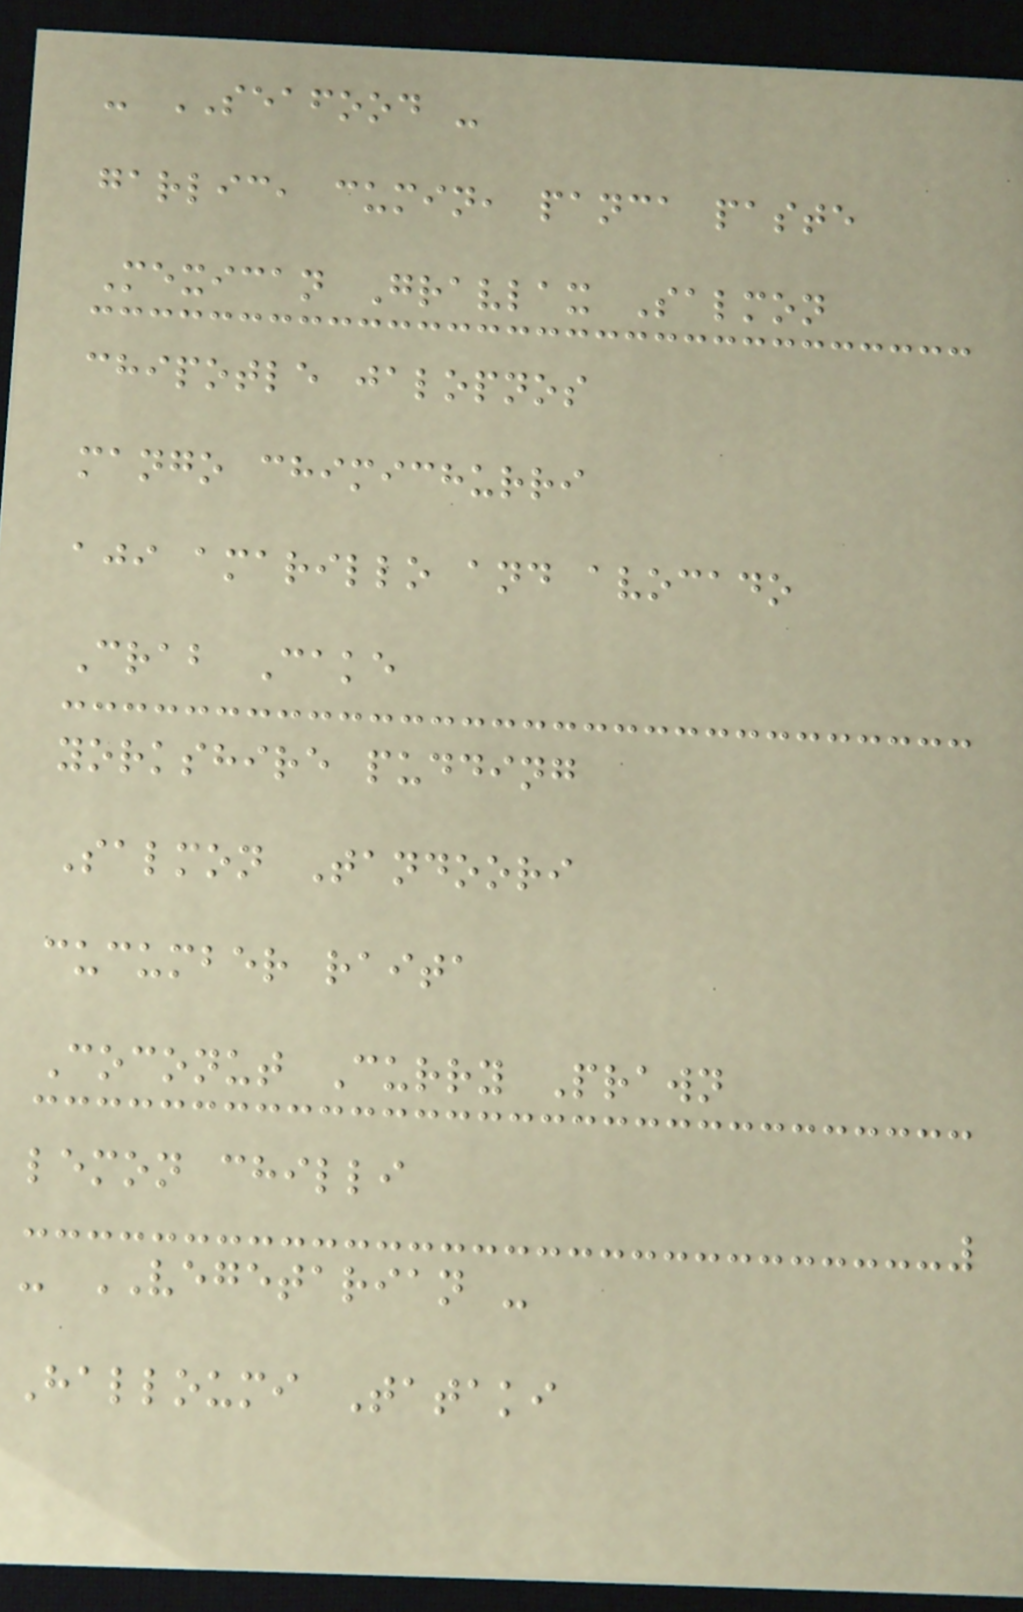- SEAFOOD -
garlic, cumin, panca paste
Mexican Gravlax Salmon
chipotle jalopnos
mango chimichurri
aji amarillo and avocado
Crab Cake
yorkshire pudding
Salmon Tandoori
cucumber raita
Coconut Curry Prawn
lemon chilli
- VEGETARIAN -
Halloumi Tataki
